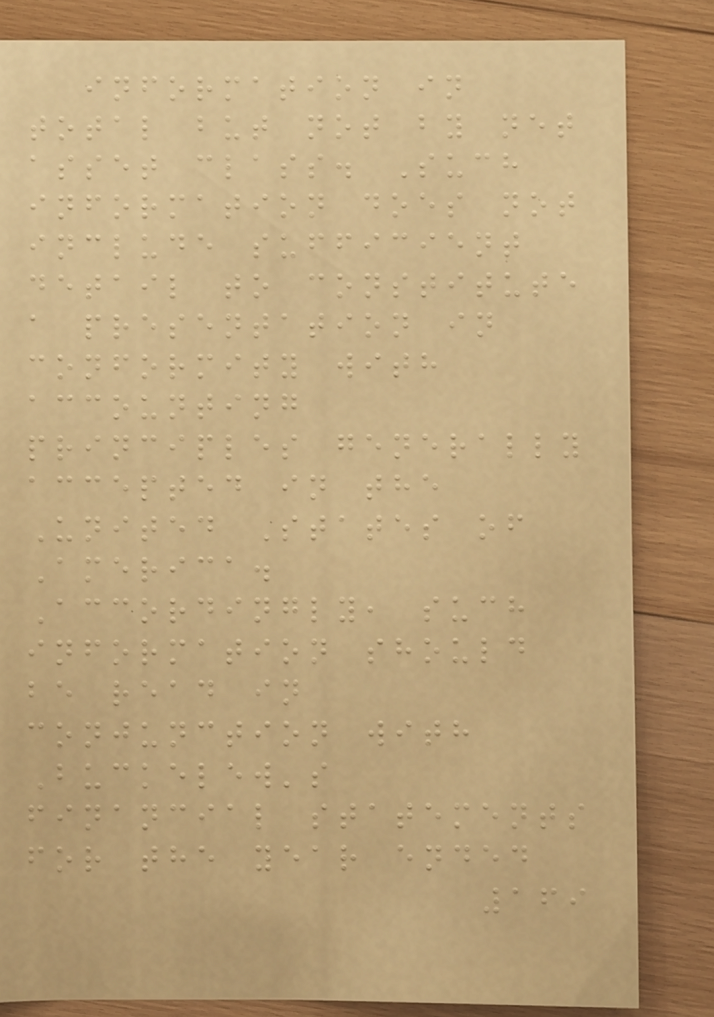information in
total but not by net
asset class. Such
information does not
include sufficient
detail to constitute
a presentation in
conformity with
accounting
principles generally
accepted in the
United States of
America.
Accordingly, such
information should
be read in
conjunction with
Buckelew's
financial statements
for the year ended
169
